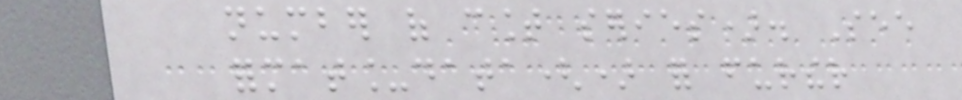number of count series). See
format_data() for further
